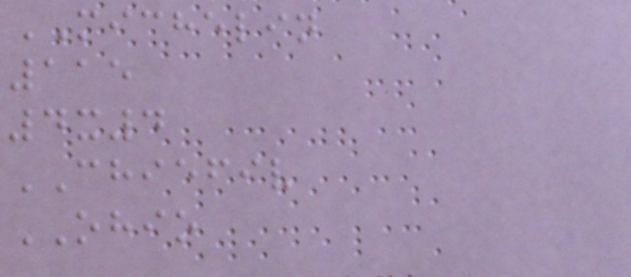MICHELIN
115
4x4
CHIEFIV
OHIO
